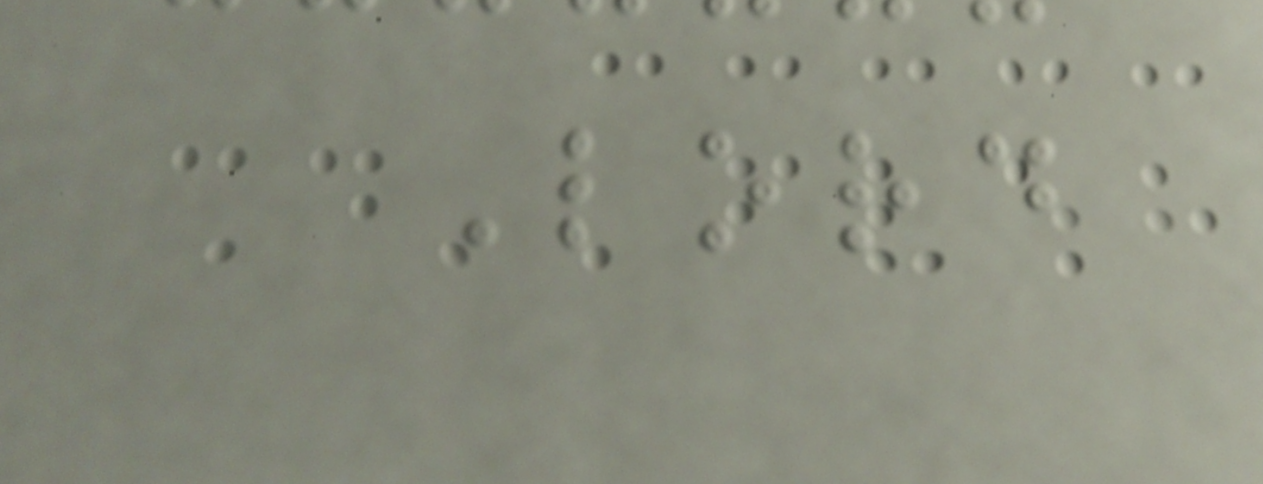Lord
